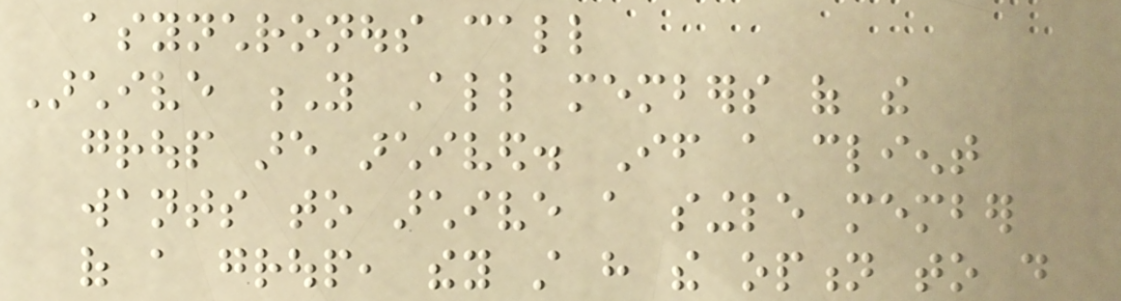asynchronous call
Archive Y All members of the
group are archived. If a client
wants to archive a single member
of a group, they still have the option to do
